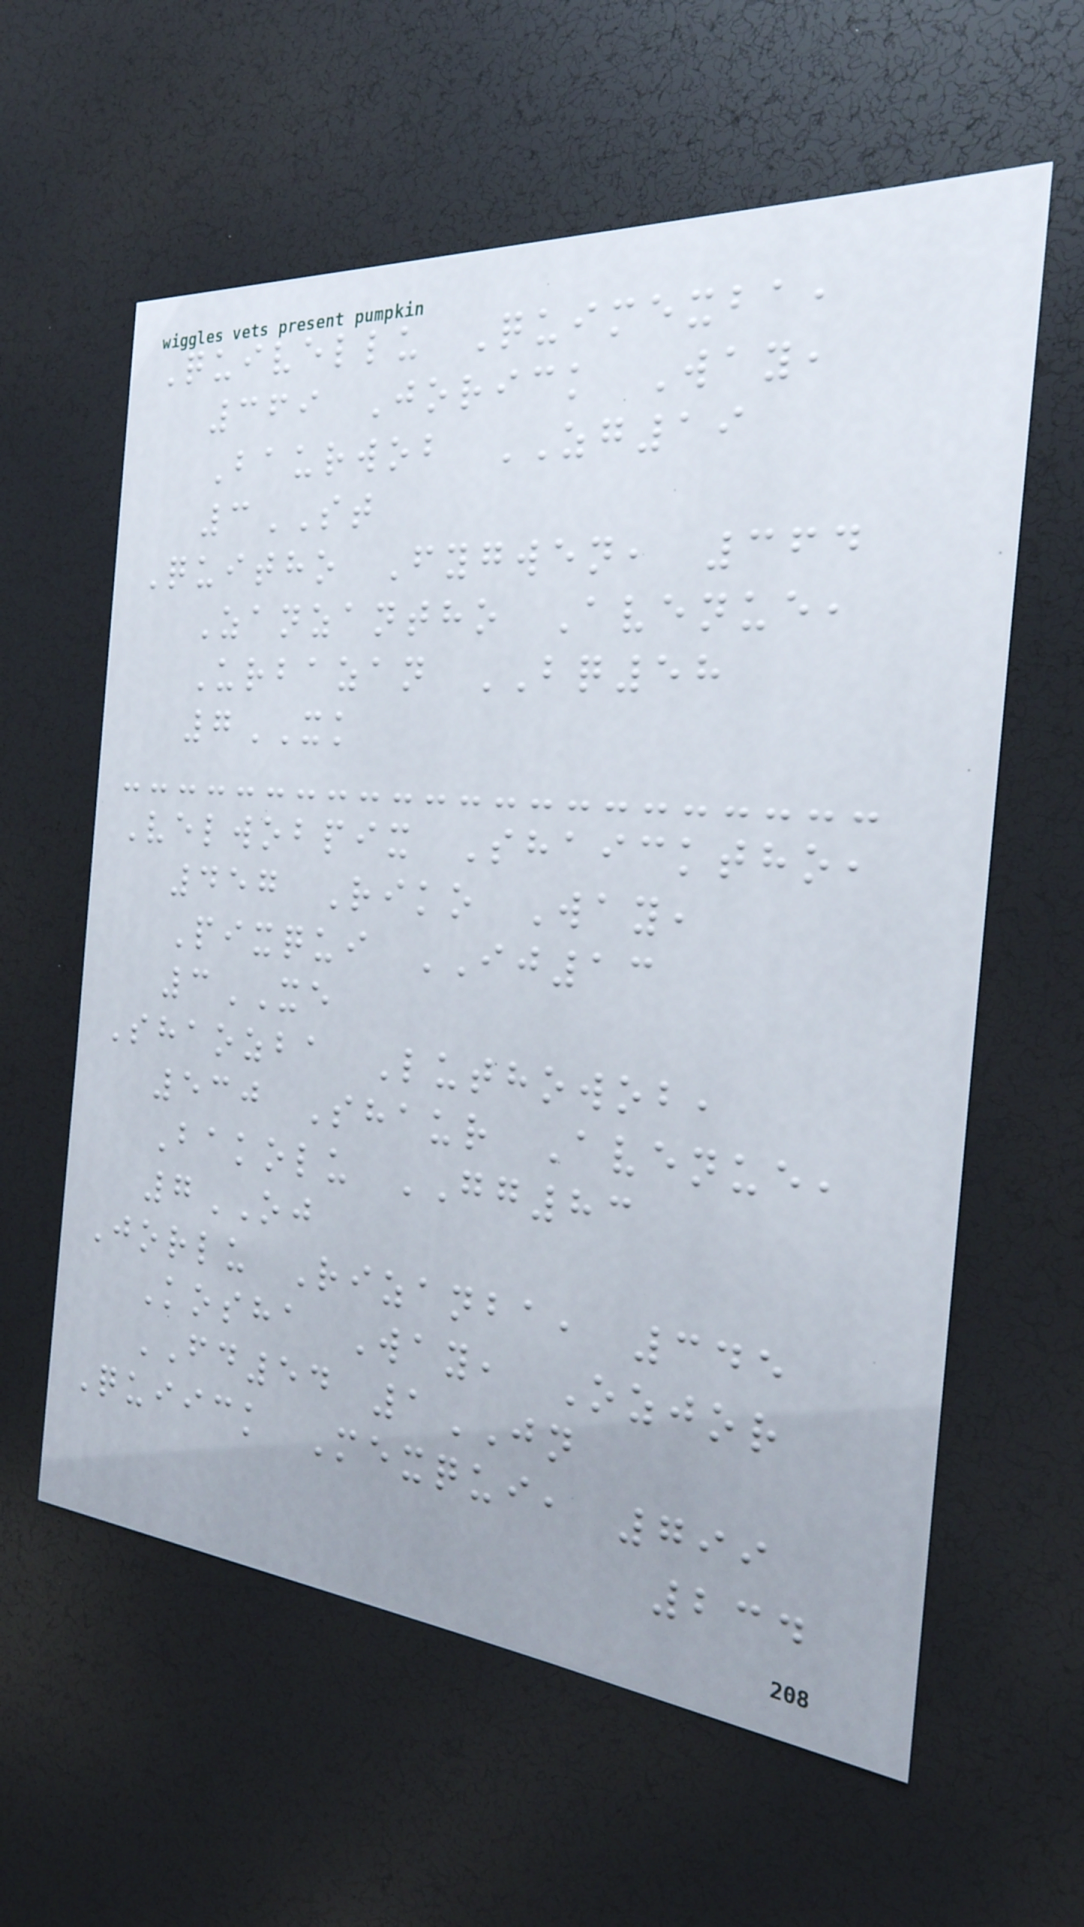Quivellu Quimexba,
369 Jorick Way,
Baurwob ZG19
3ST
Quitho Fygwen, 364
Zanzantho Avenue,
Urbazan BQ58
7XK
Velwobpix Shaicktho,
457 Riko Way,
Pixqui IJ13
3XE
Shaozba Luthowob,
530 Shaur Avenue,
Bakolu GG83
7OJ
Jorlu Rizanba, 345
Kosha Way, Ozjor
FD54 1JN
Quiick Mexqui, 799
234
